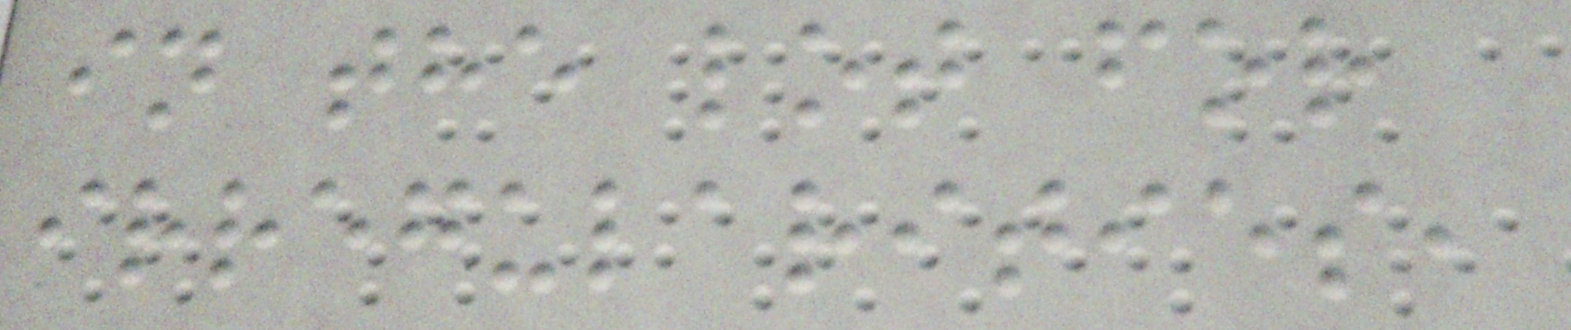in the lot for
irregularities,
